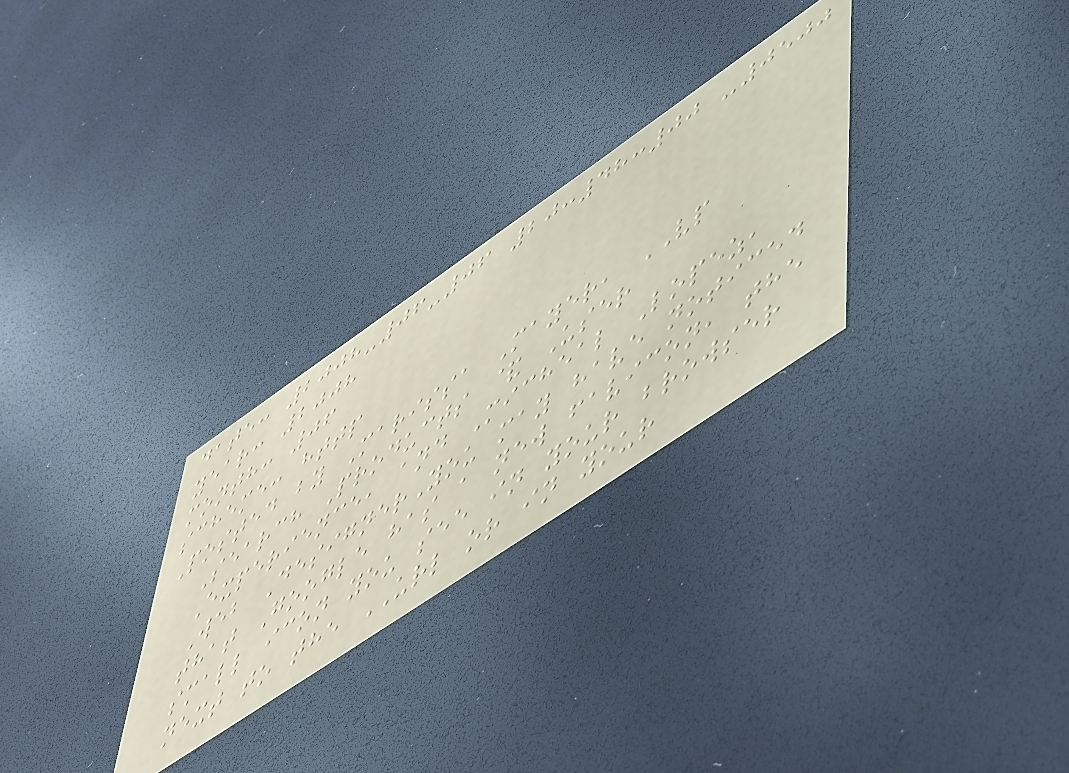date: 2008-06-06 20:48:00 -0500
year: 2008
month: 06
scheme: http
Posted by Marissa Mayer, VP
Search Products & User
Experience, and Micheal Lopez,
Web DesignerYou may have noticed
that Google has a new favicon, the
small icon you see in your browser
next to the URL or in your
